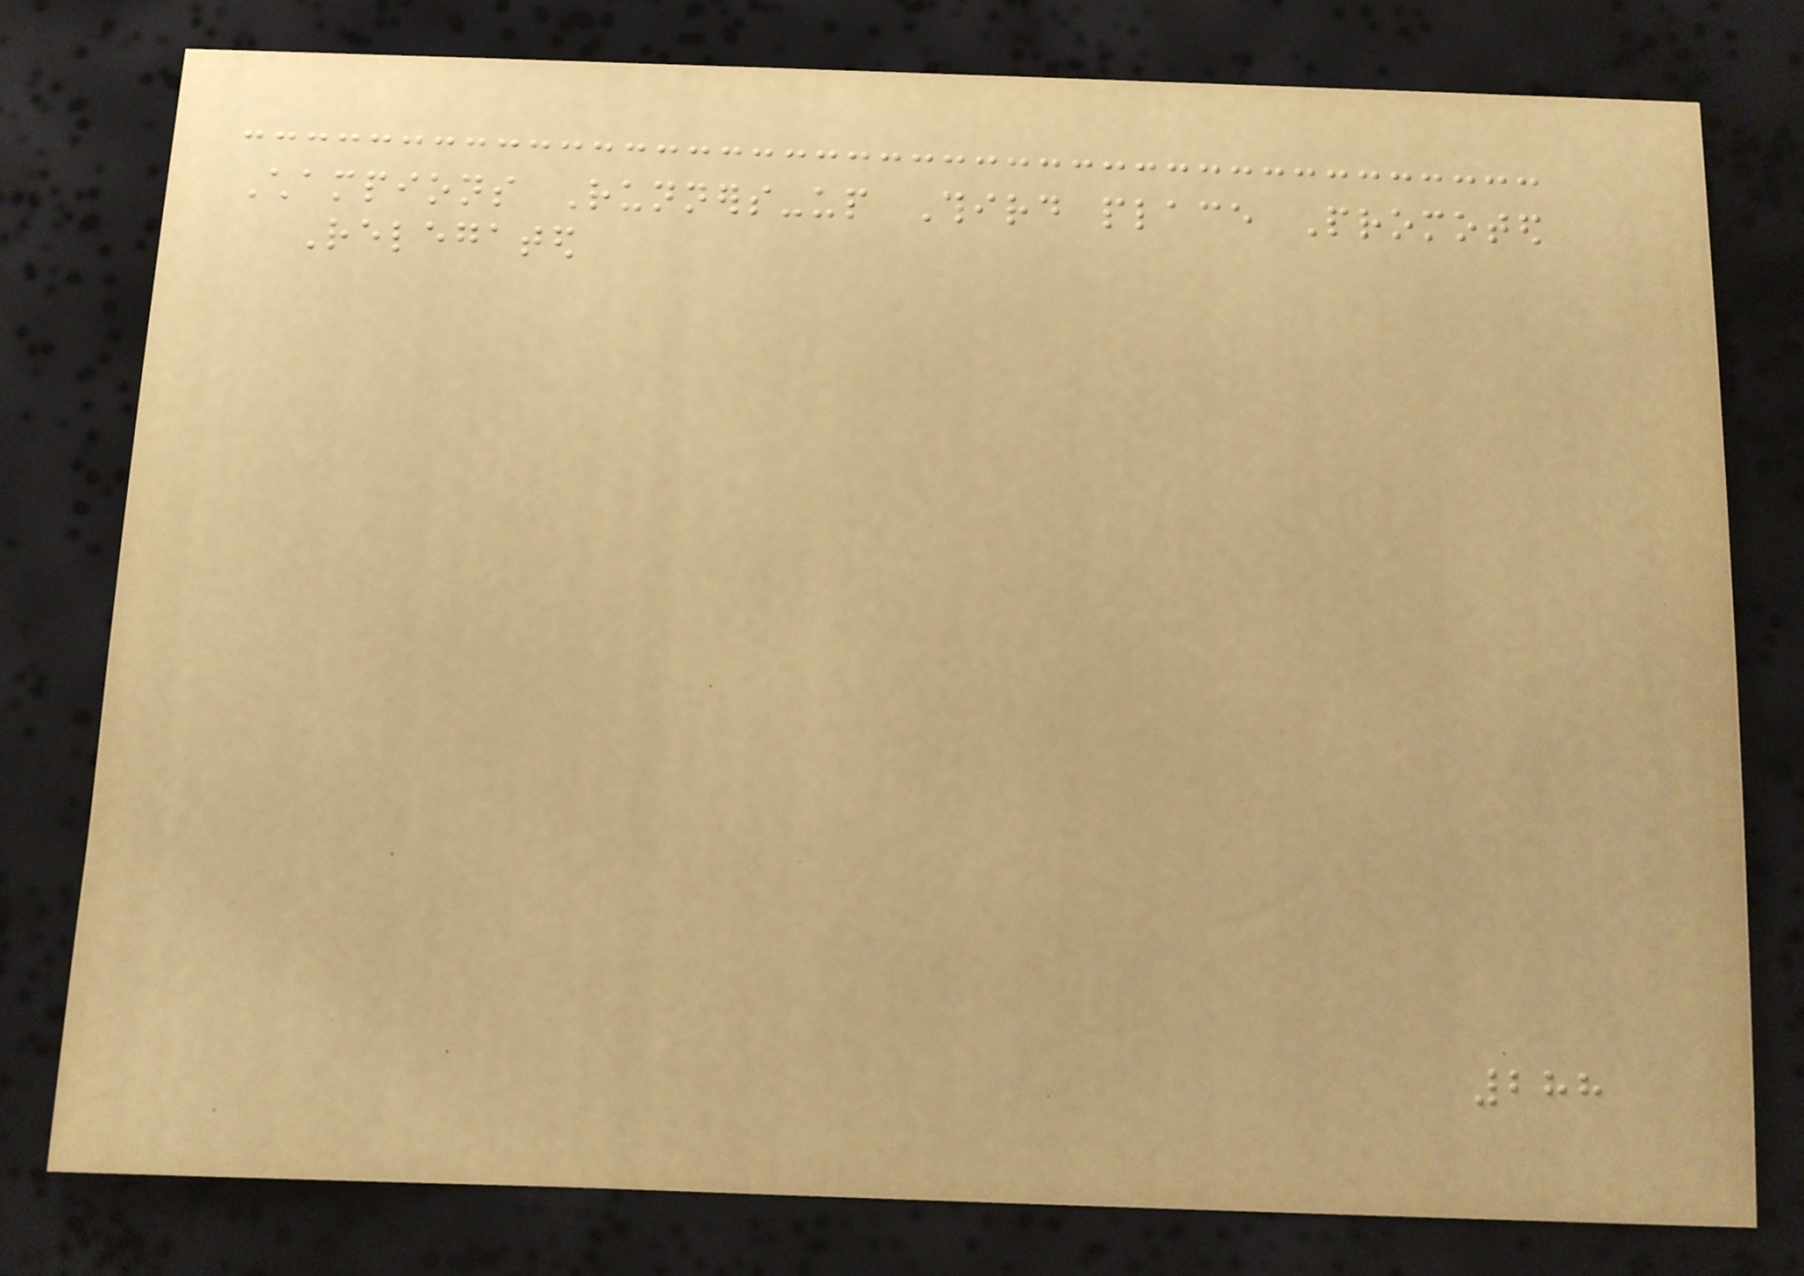Champions Runners-up Third place Promoted
Relegated
288
